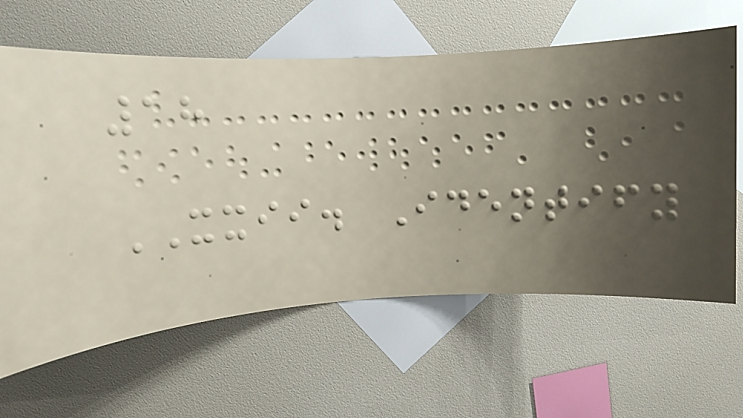18
XXII. Identify
